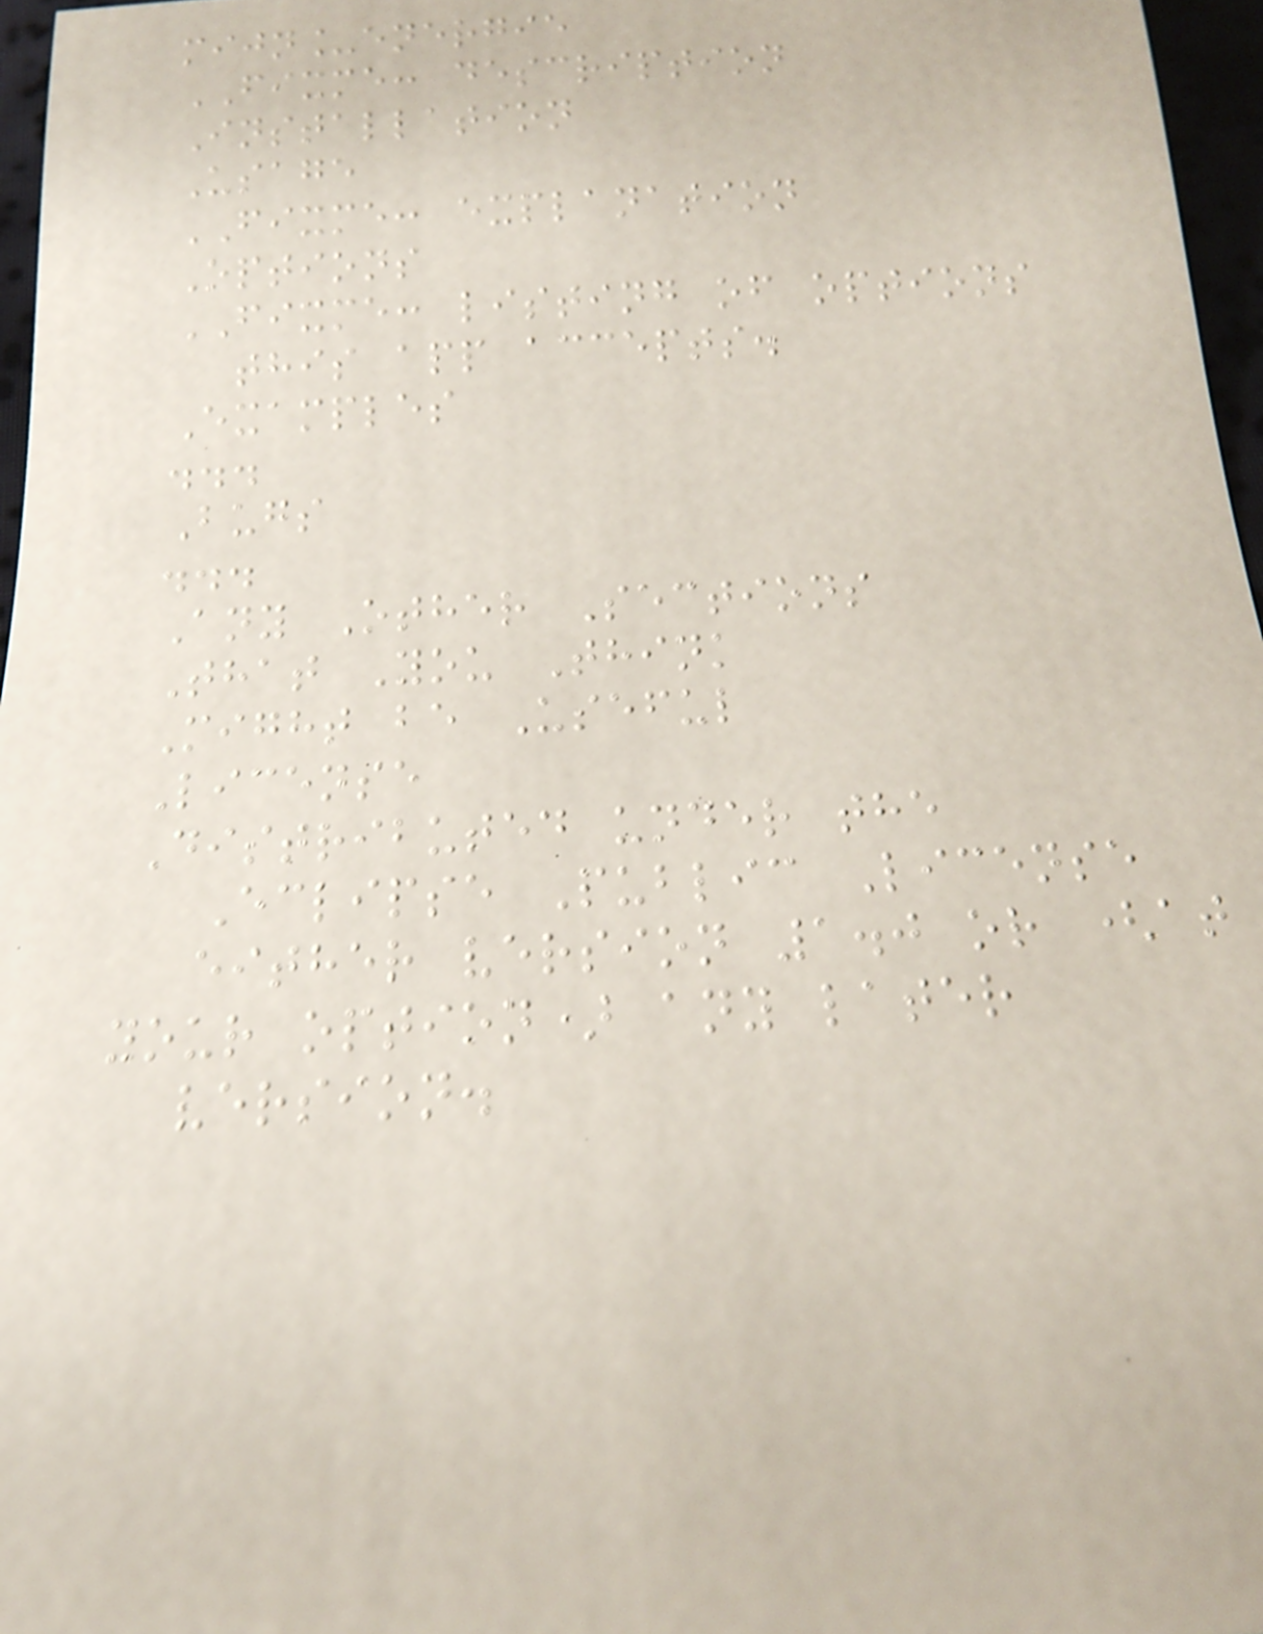mijn_energie
FIXME: description
Installation
Usage
FIXME: explanation
Options
FIXME: listing of options
this app accepts.
Examples
...
Bugs
...
Any Other Sections
That You Think
Might be Useful
License
Distributed under the
Eclipse Public License
either version 1.0 or (at
your option) any later
version.
